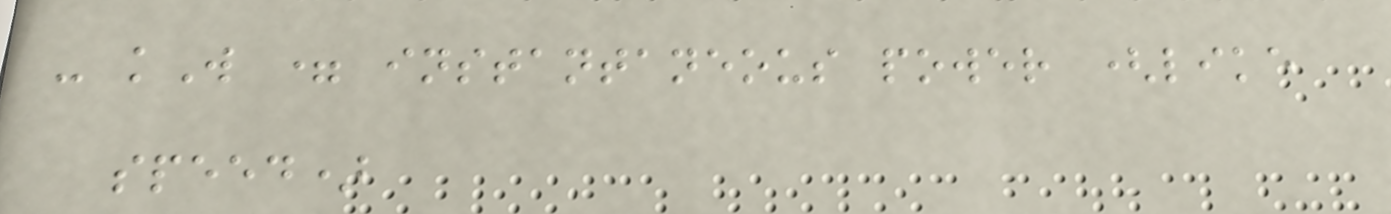- kW = instantaneous power (like
speed)
